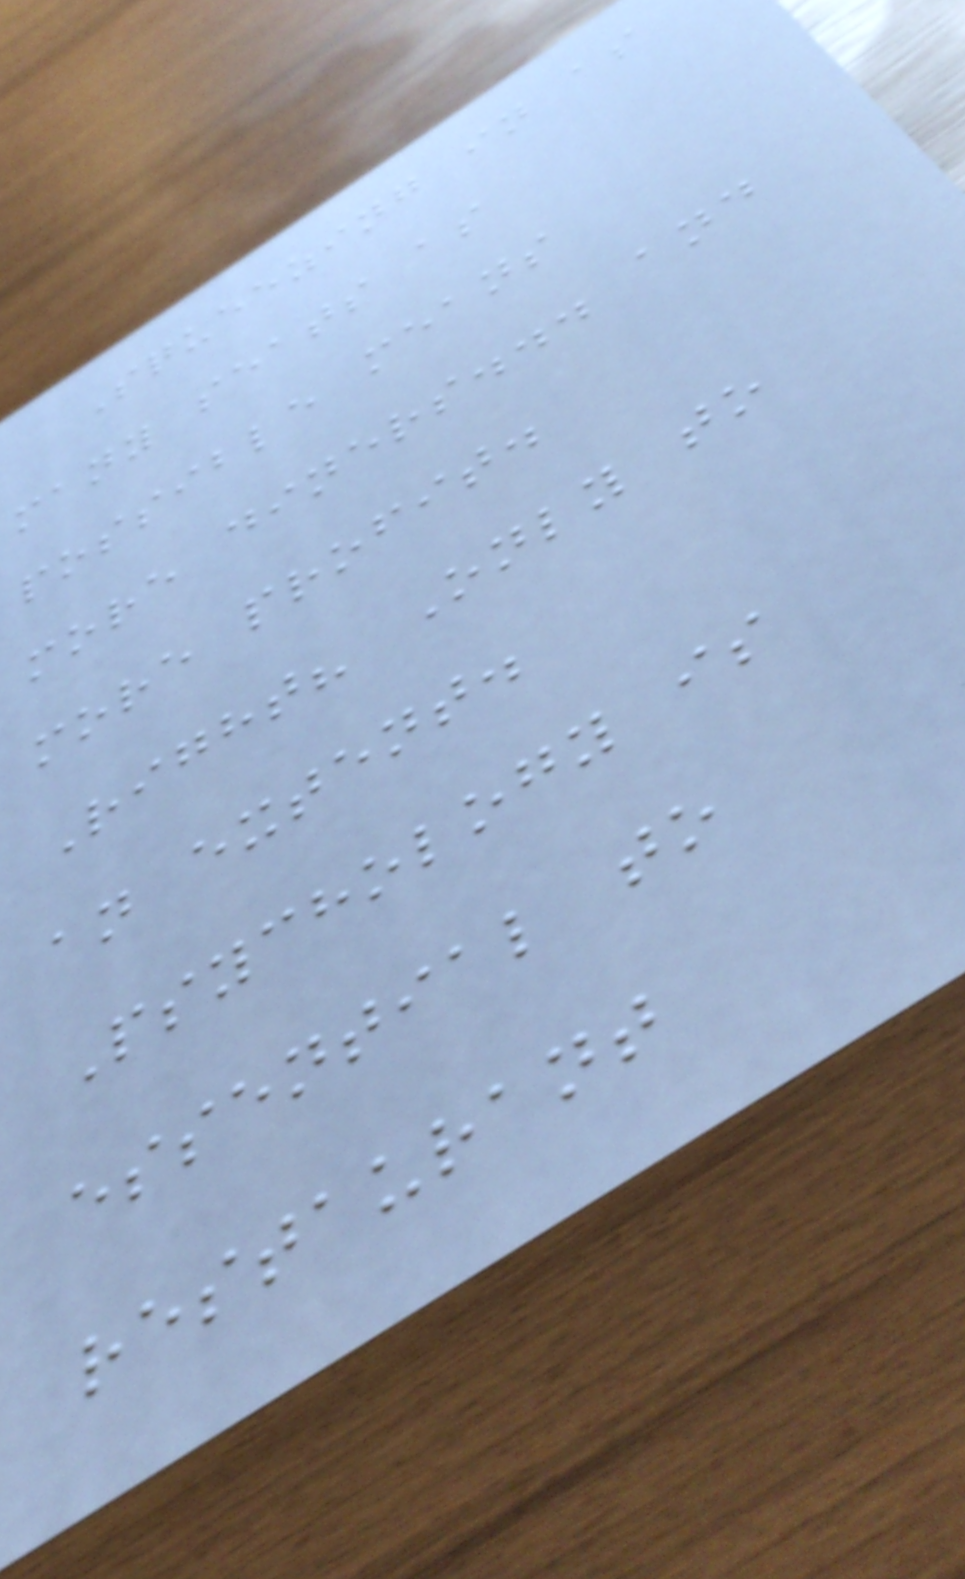Squeezing in as
many seats as
possible means
more diners... and
more profit.
Right? Only to
an extent.
Psychology is
essential to
restaurant
